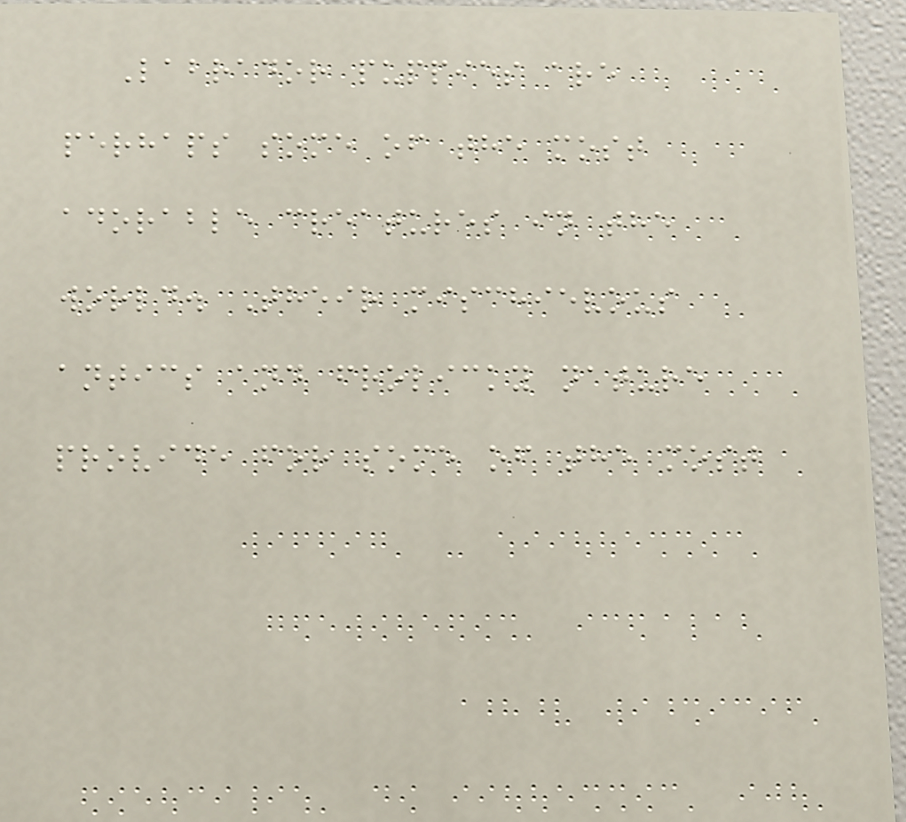Labrador puppies are
perhaps some of the most
adorable creatures in the
world. Their mischievous
antics and frolicky nature
provide for some of the most
